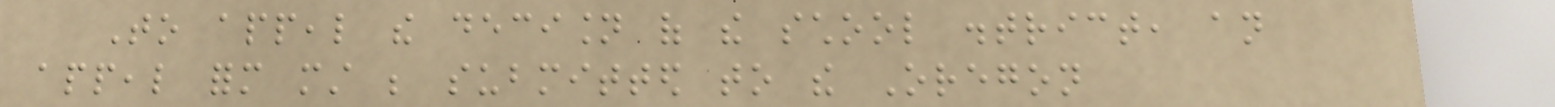To appeal the decision of the school district, an
appeal form must be submitted to the Oregon
